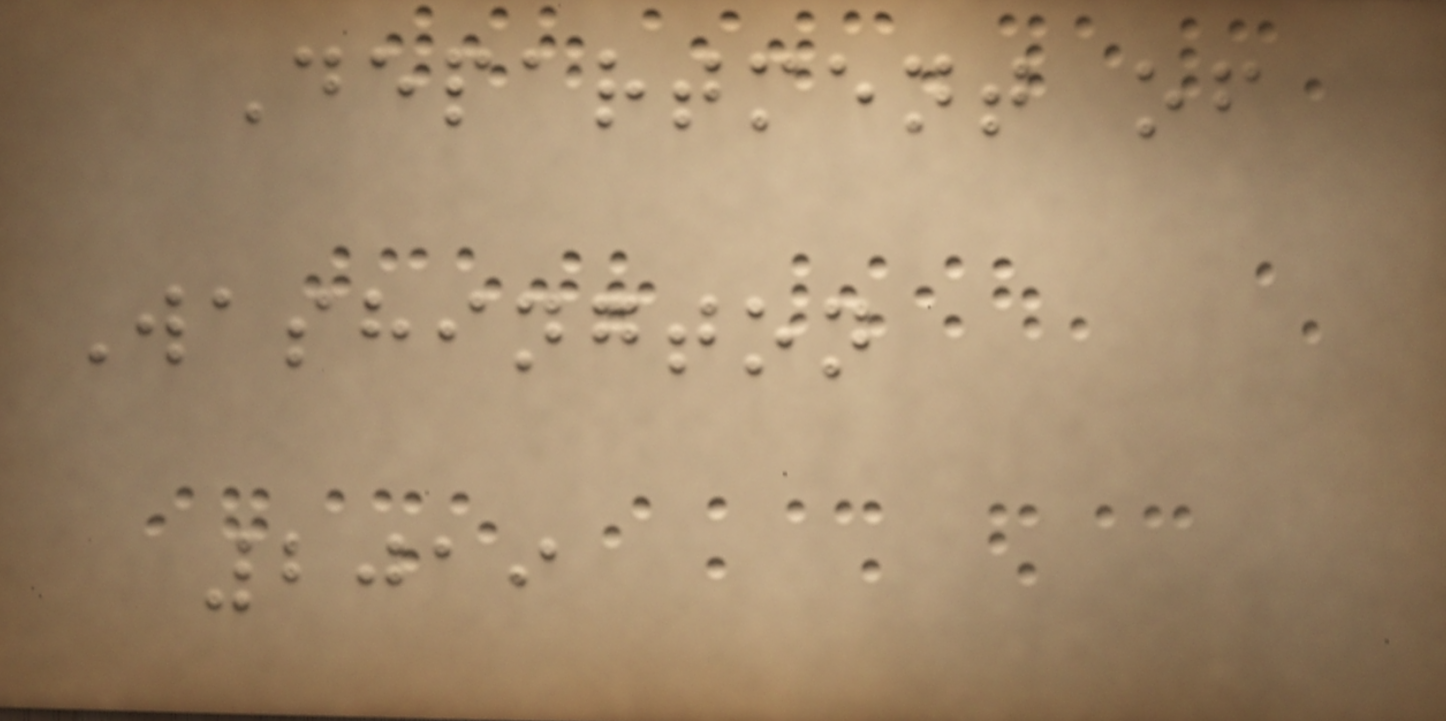Department of
Washington
2019
